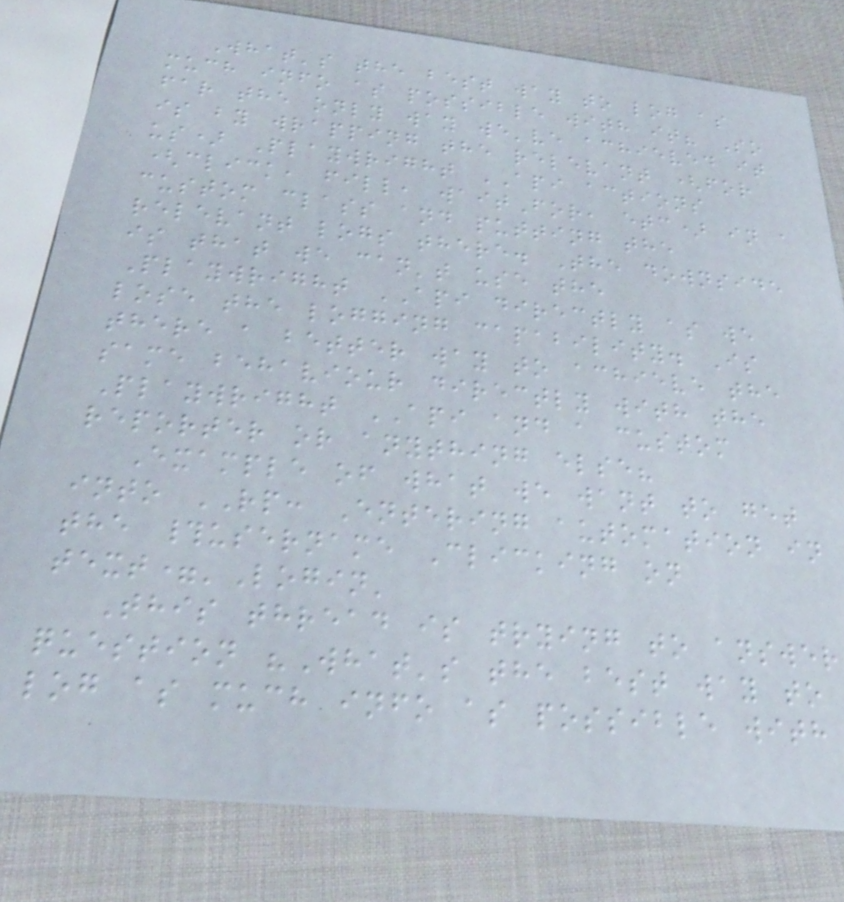What's the best way to log as
much info as possible with it? So
far the only way we've achieved it
is by wrapping the relevant (for
us) Playwright API actions
(click, fill, waitFor, etc) in a
custom class and putting the
relevant logs there. The downside
is that we can't use the
Playwright API directly as we
lose the logging capability. Is
there a better way to achieve the
same behaviour directly with the
Playwright API and a custom
reporter or anything else?
Example of what we want to get
into RP: Entering automation in
the #username Clicking on
text='Login'
This thread is trying to answer
question "What's the best way to
log as much info as possible with
